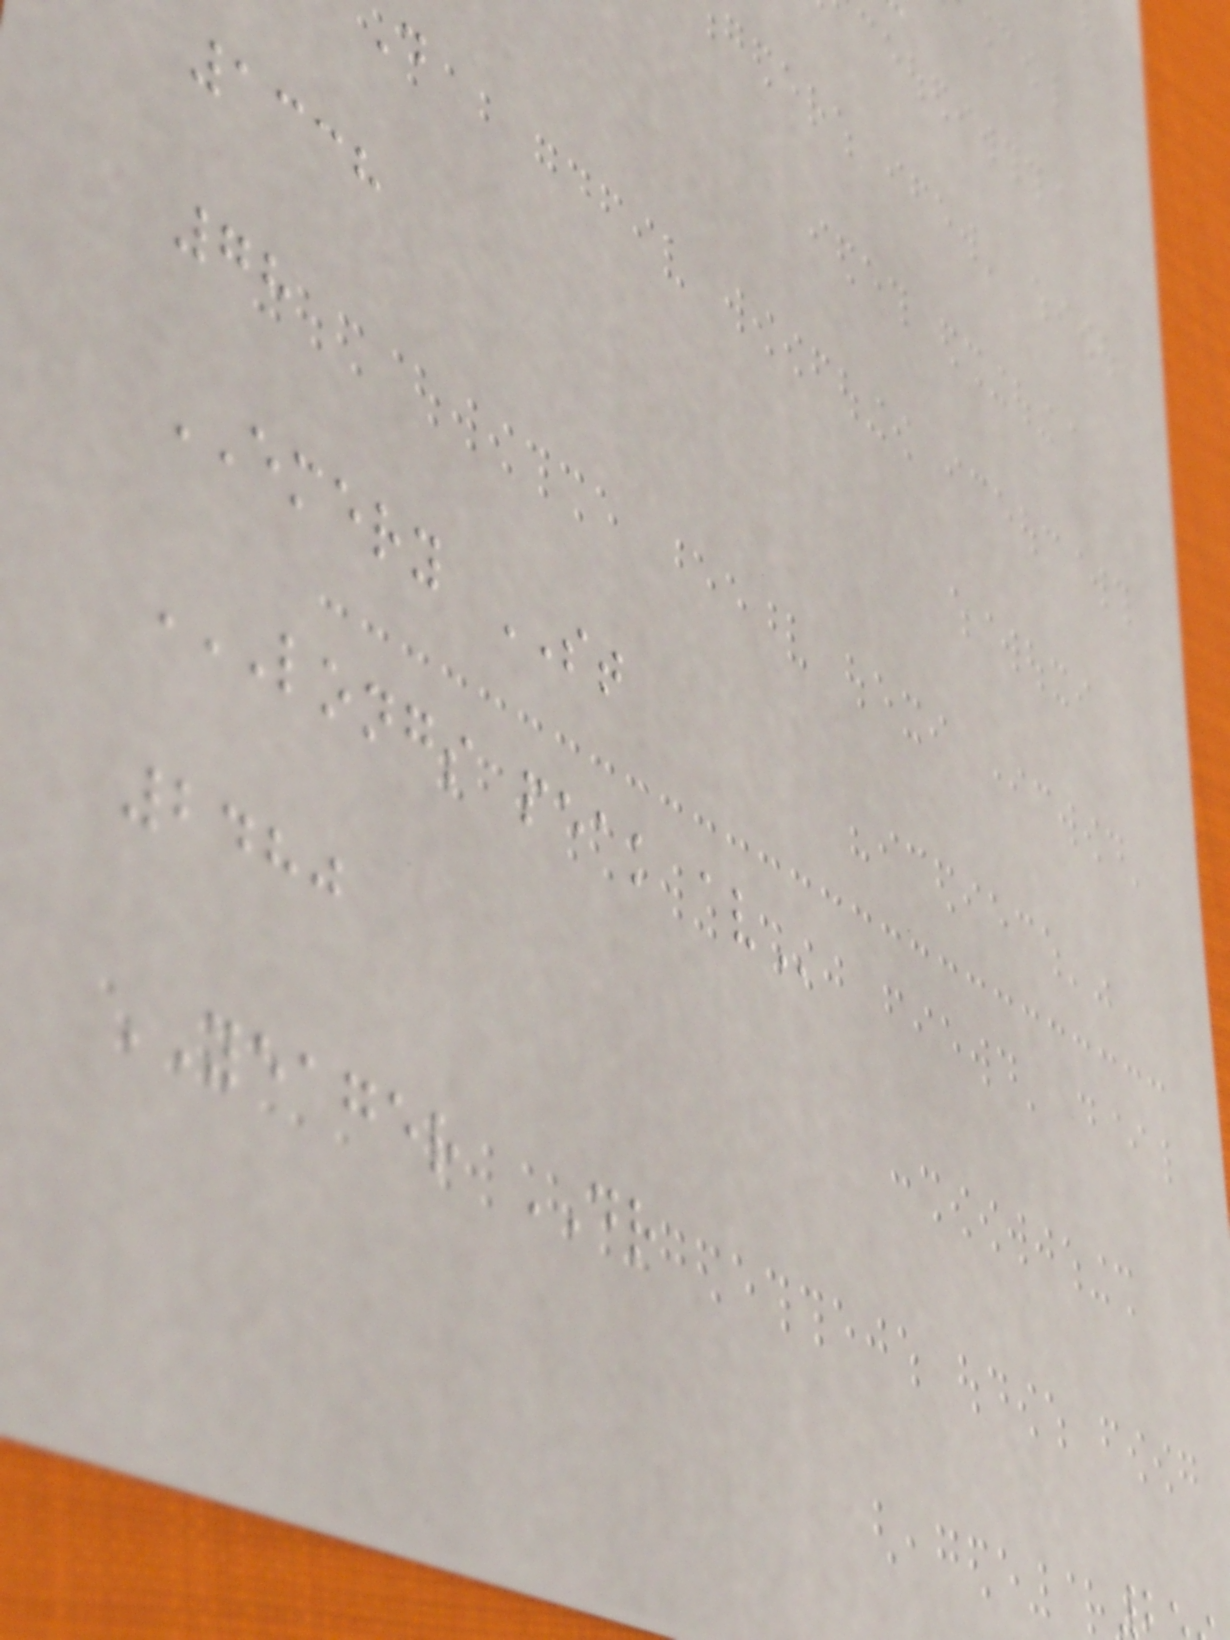1338
78
EMERY ST
LONGS PEAK AV
2480
YEAGER DR
